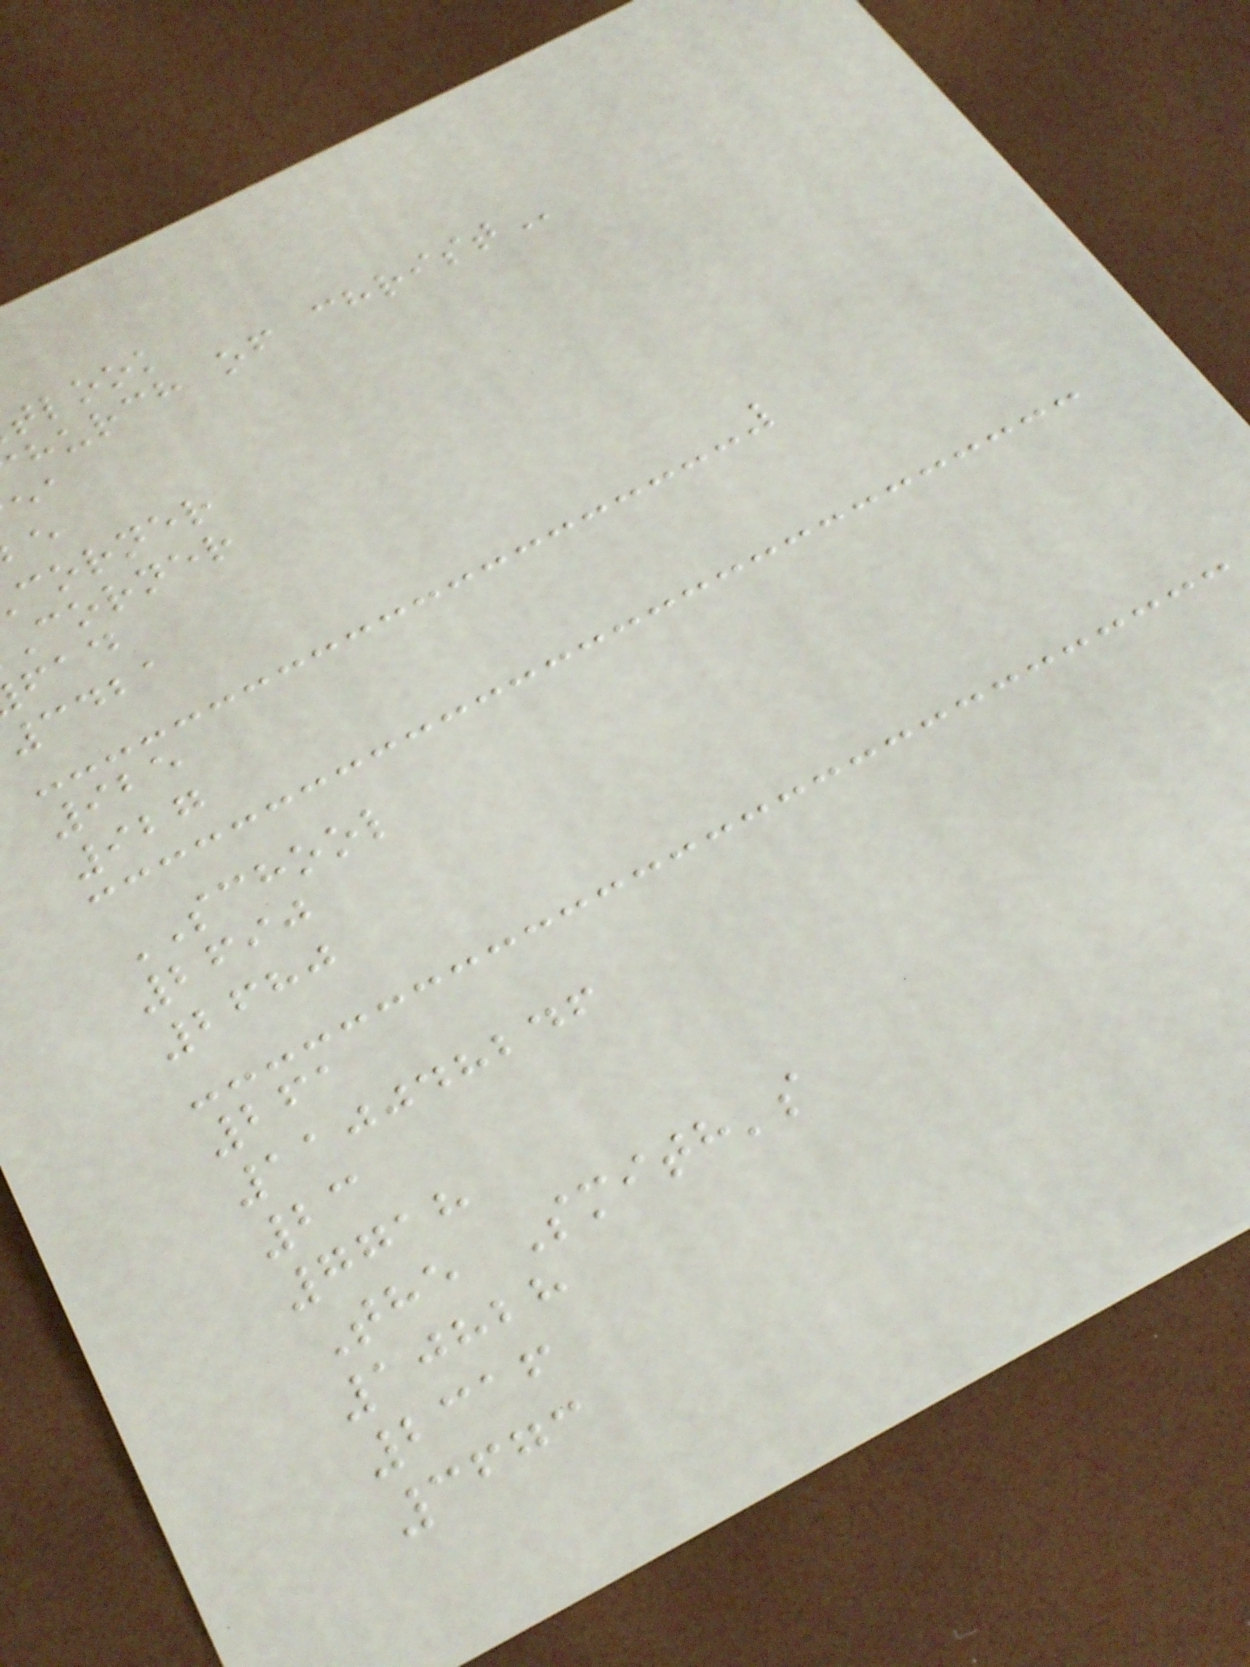tlook
hurch of
corner
corner
3421
925
927
SCHOOL
2690
2680
261
110048246
23
7718
The Smith's
10828
2316
3673
